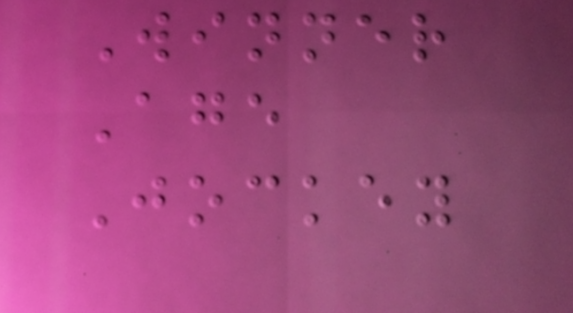Winner
Age
Jockey
